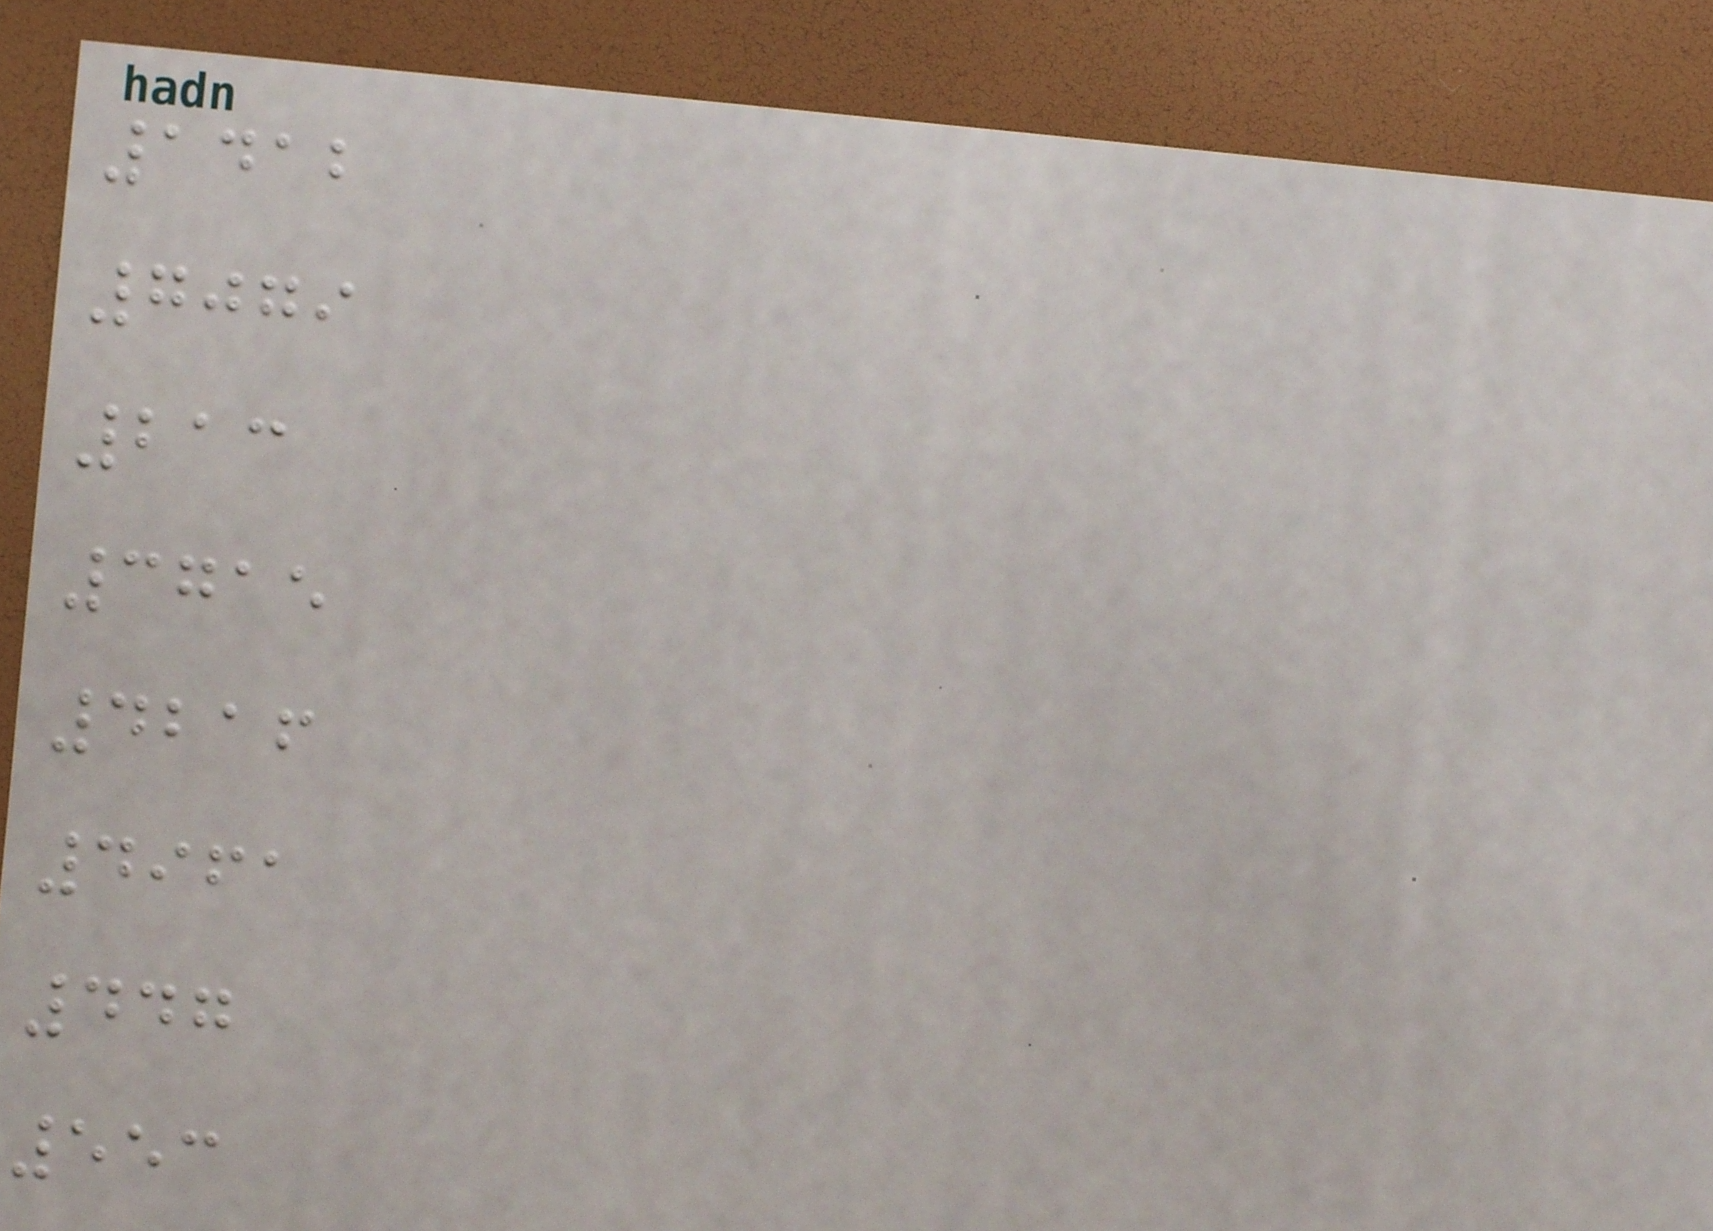1412
7079
213
3715
4216
4961
447
553
